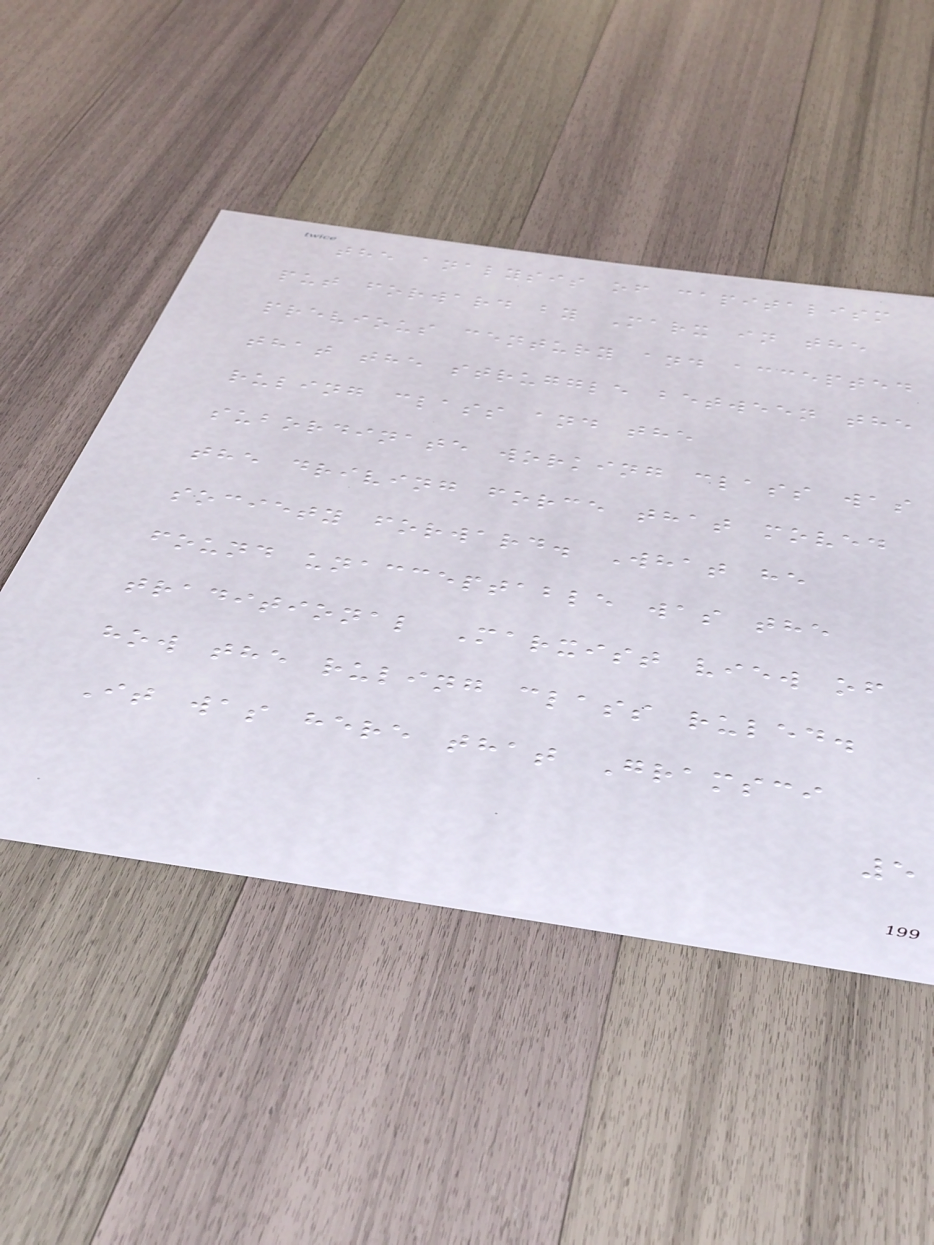the analysis of capitalism
put forward by Marx in the
previous century and accepted
that the struggle between the
ruling class and the
subordinate working class was
the driving force that moved
society forward. What he
found unacceptable was the
traditional Marxist view of
how the ruling class ruled.
It was here that Gramsci
5
